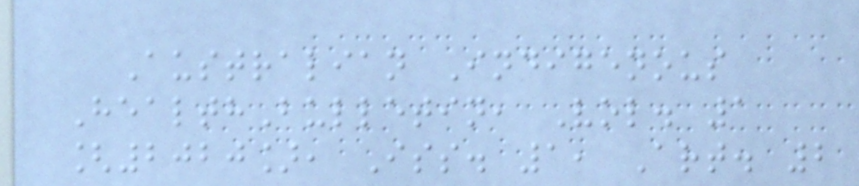Australian Indigenous
HealthBulletin, Vol. 1
[2020], Iss. 1, Art. 2
